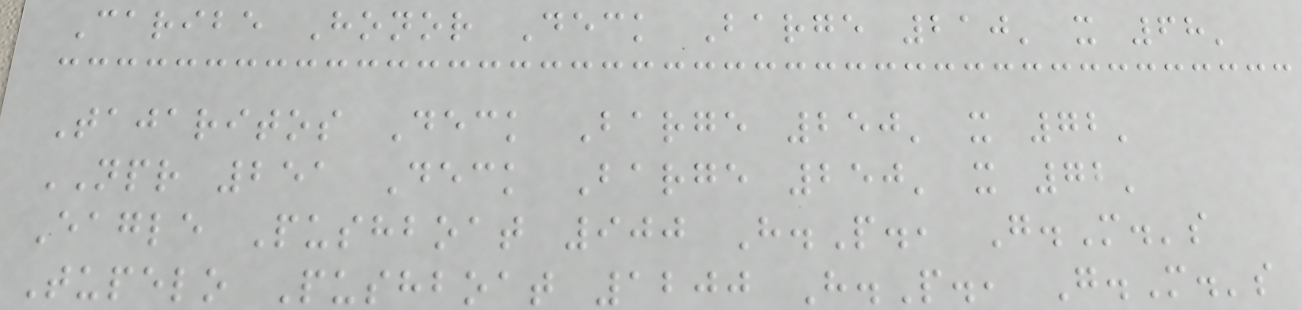Caribe Honor Deck Barge 210' x 68'
Tajaritos Deck Barge 250' x 72'
NPR 251 Deck Barge 250' x 72'
Eagle Pushboat 900 H.P., G.M.'s
Tupelo Pushboat 1200 H.P., G.M.'s
